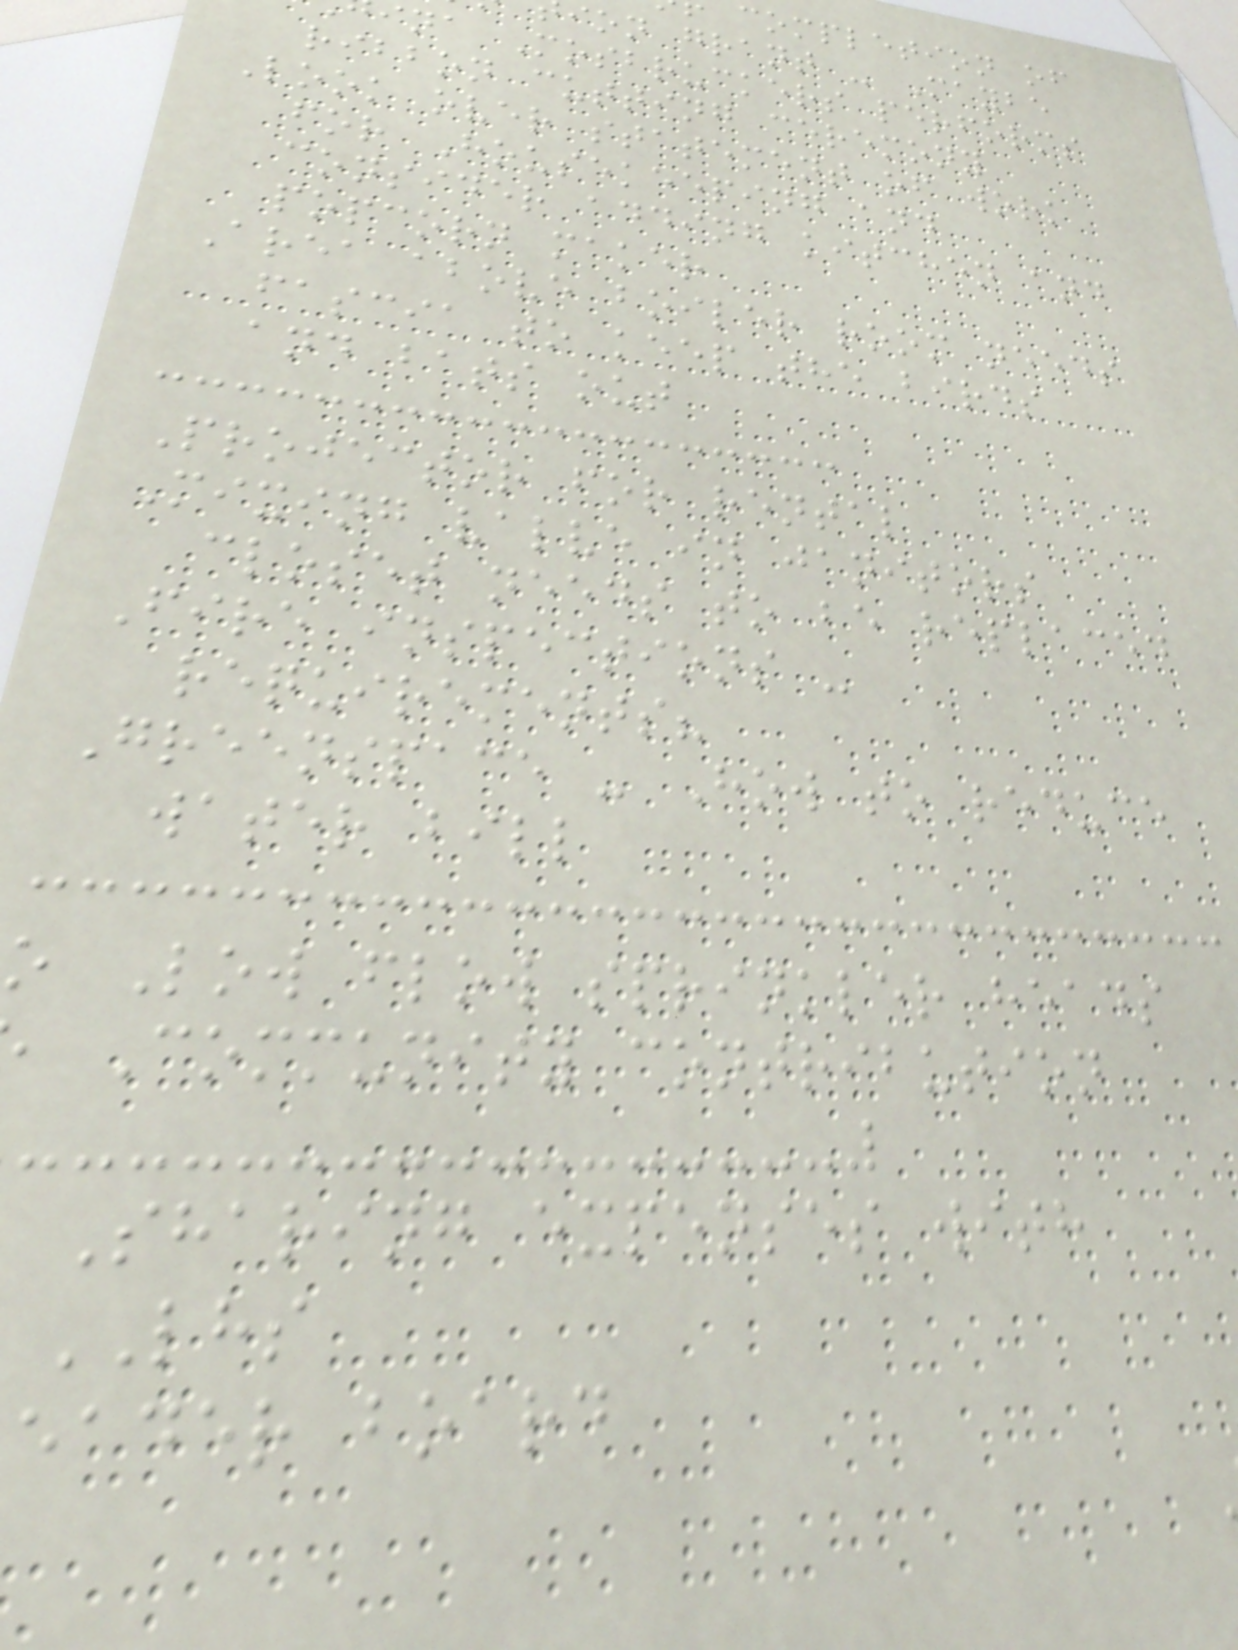completion of
ion grant - Maybe
na Mosbruckers performs
ribbon cutting ceremony
Look over statement of work
for Housekeeping and
consider adding kitchen and
popcorn maker
Area above boiler room needs
fascia to keep the birds
and bats out
Projector for rental
Mixing valve in janitors
closet needs to be replaced
Fire inspections -
requirements?
Greenspace - How to reduce
water bill
o Low flow sprinkler heads
Community contribution
Sharing expenses with
LHS
eader board
